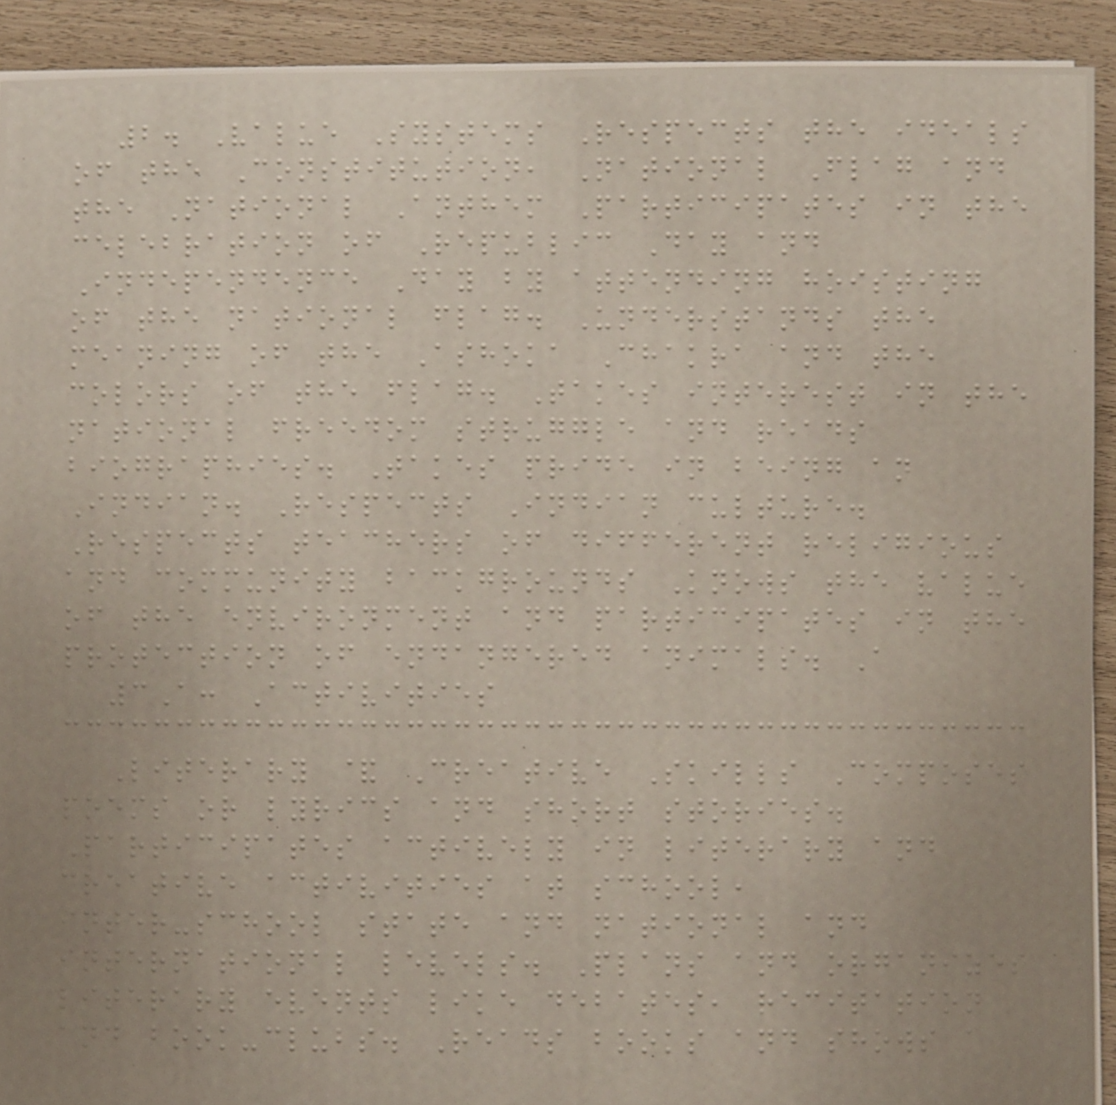2. Value Systems Respects the ideals
of the Constitution, National Flag and
the National Anthem Participates in the
celebration of Republic Day and
Independence Day by attending hoisting
of the national flag. Understands the
meaning of the Ashoka Chakra and the
colors of the flag. Takes interest in the
national freedom struggle and reads
biographies. Takes pride in being an
Indian. Respects Indian culture.
Respects teachers of different religious
and community backgrounds Knows the value
of the environment and participates in the
protection of endangered animals. A
3A: Activities
Literary & Creative Skills Composes
poems or lyrics and short stories.
Participates actively in literary and
creative activities at school,
inter-school state and national and
international levels. Plans and organizes
literary events like debates, recitation
and book-clubs. Reads books and shows a
